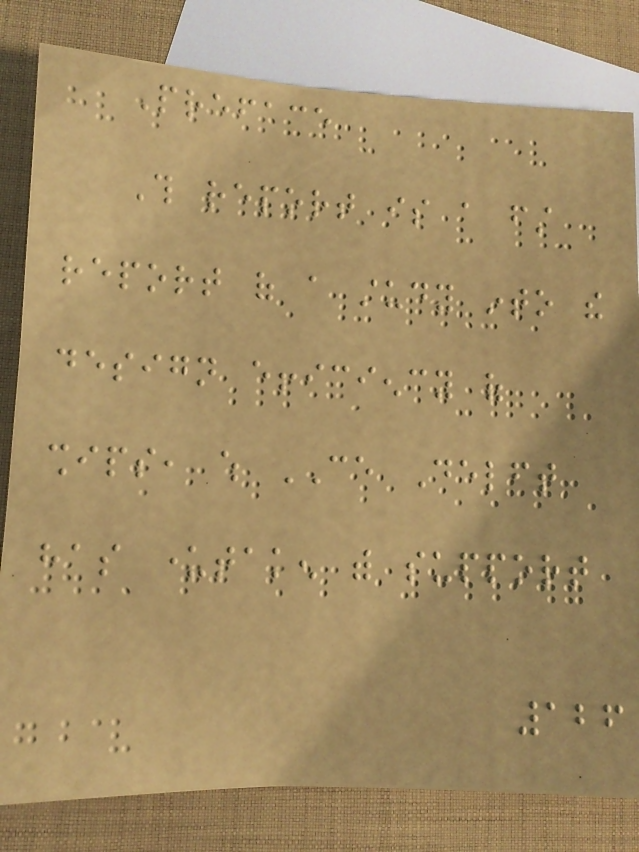Preface
This report is a first
report of a study into the
design efficiency of
ships, which CE Delft
has undertaken with support
126
